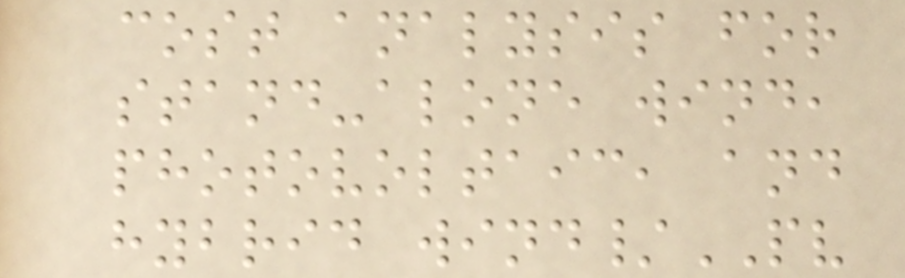cost analysis for
stand-alone wind,
photovoltaic, and
hybrid wind/PV
